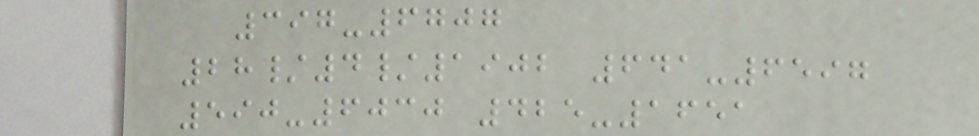397-6707
28/4/1902 641-6597
590-6030 425-1651
